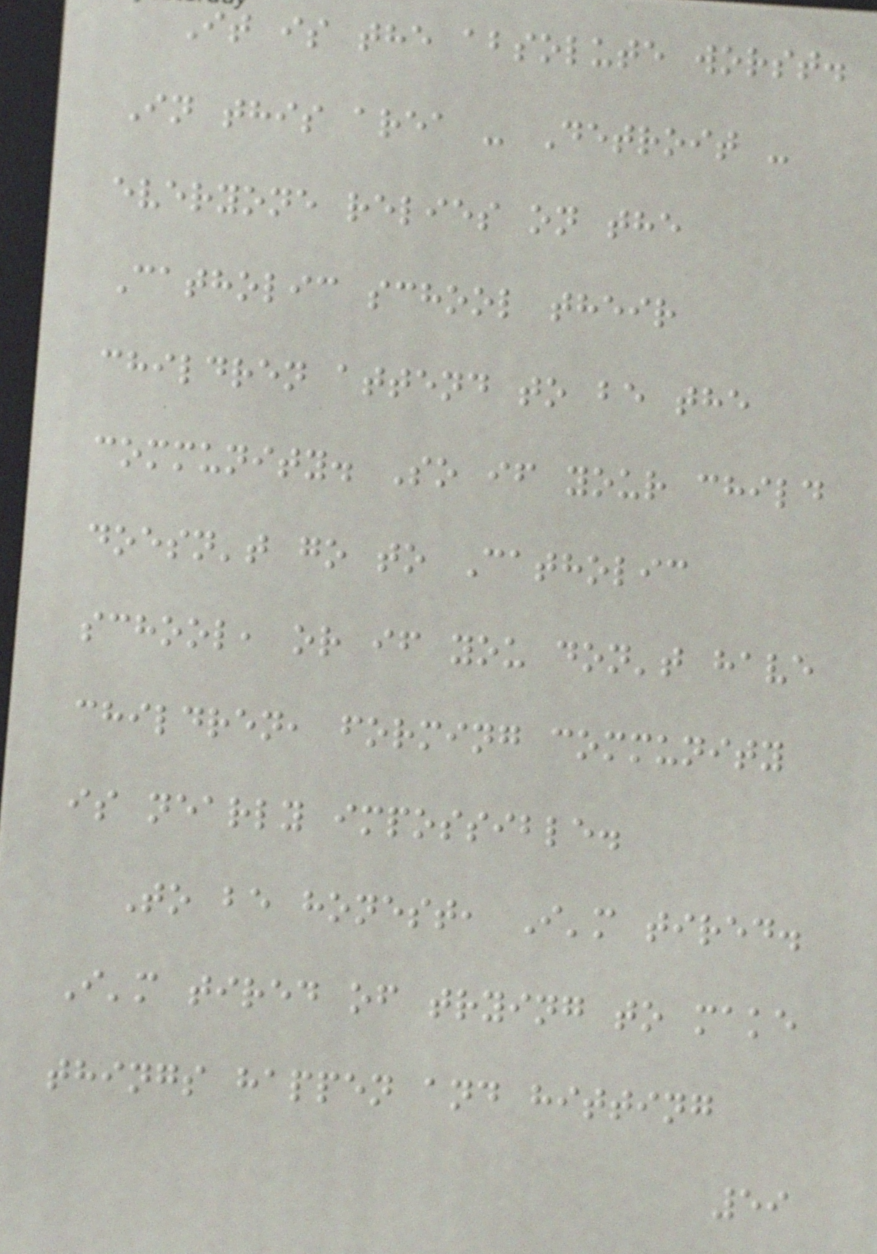It is the absolute worst.
In this area - Detroit -
everyone relies on the
Catholic school their
children attend to be the
community. So if your child
doesn't go to Catholic
school, or if you don't have
children, forming community
is nearly impossible.
To be honest, I'm tired.
I'm tired of trying to make
things happen and hitting
59
